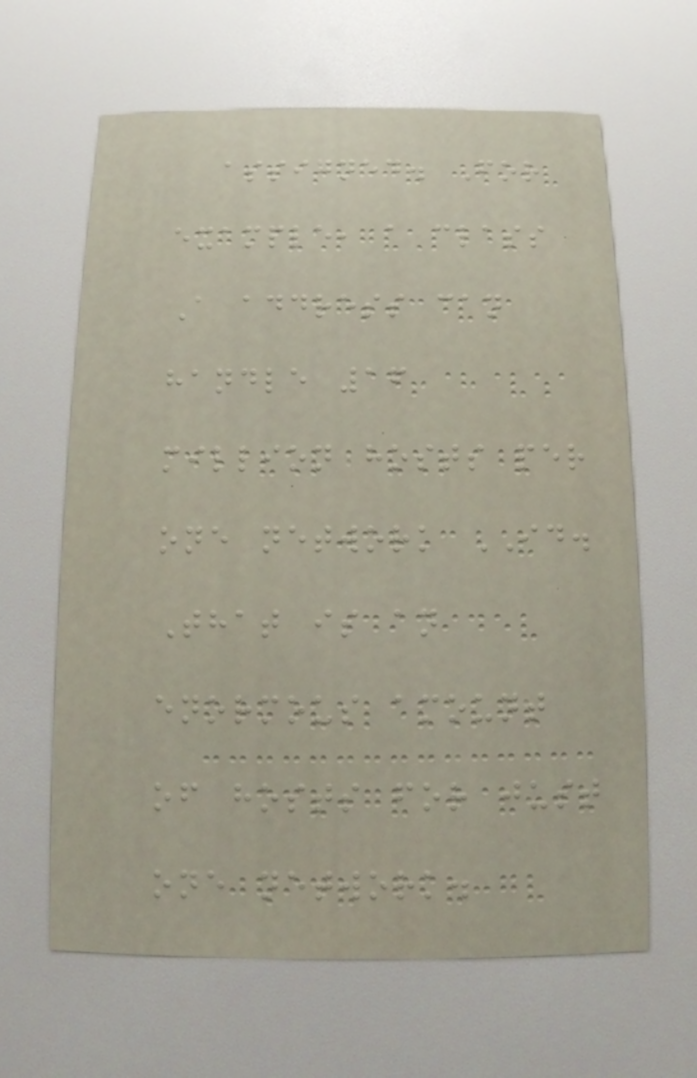assigned. For
example, a class
A address can
handle 16
million hosts per
one network ID.
That is an
enormous amount
of hosts for just
one network.
